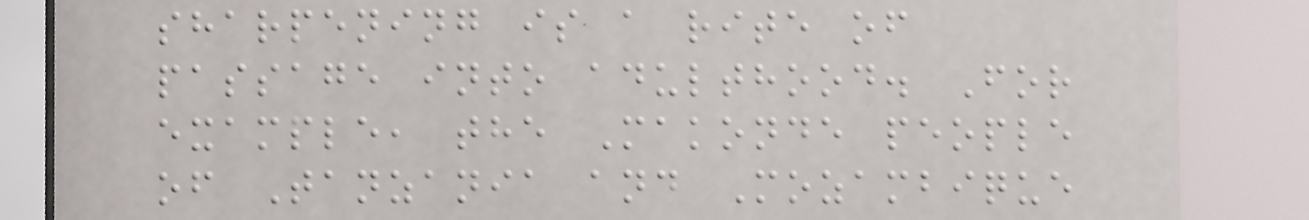sharpening is a rite of
passage into adulthood. For
example, the Makonde people
of Tanzania and Mozambique
